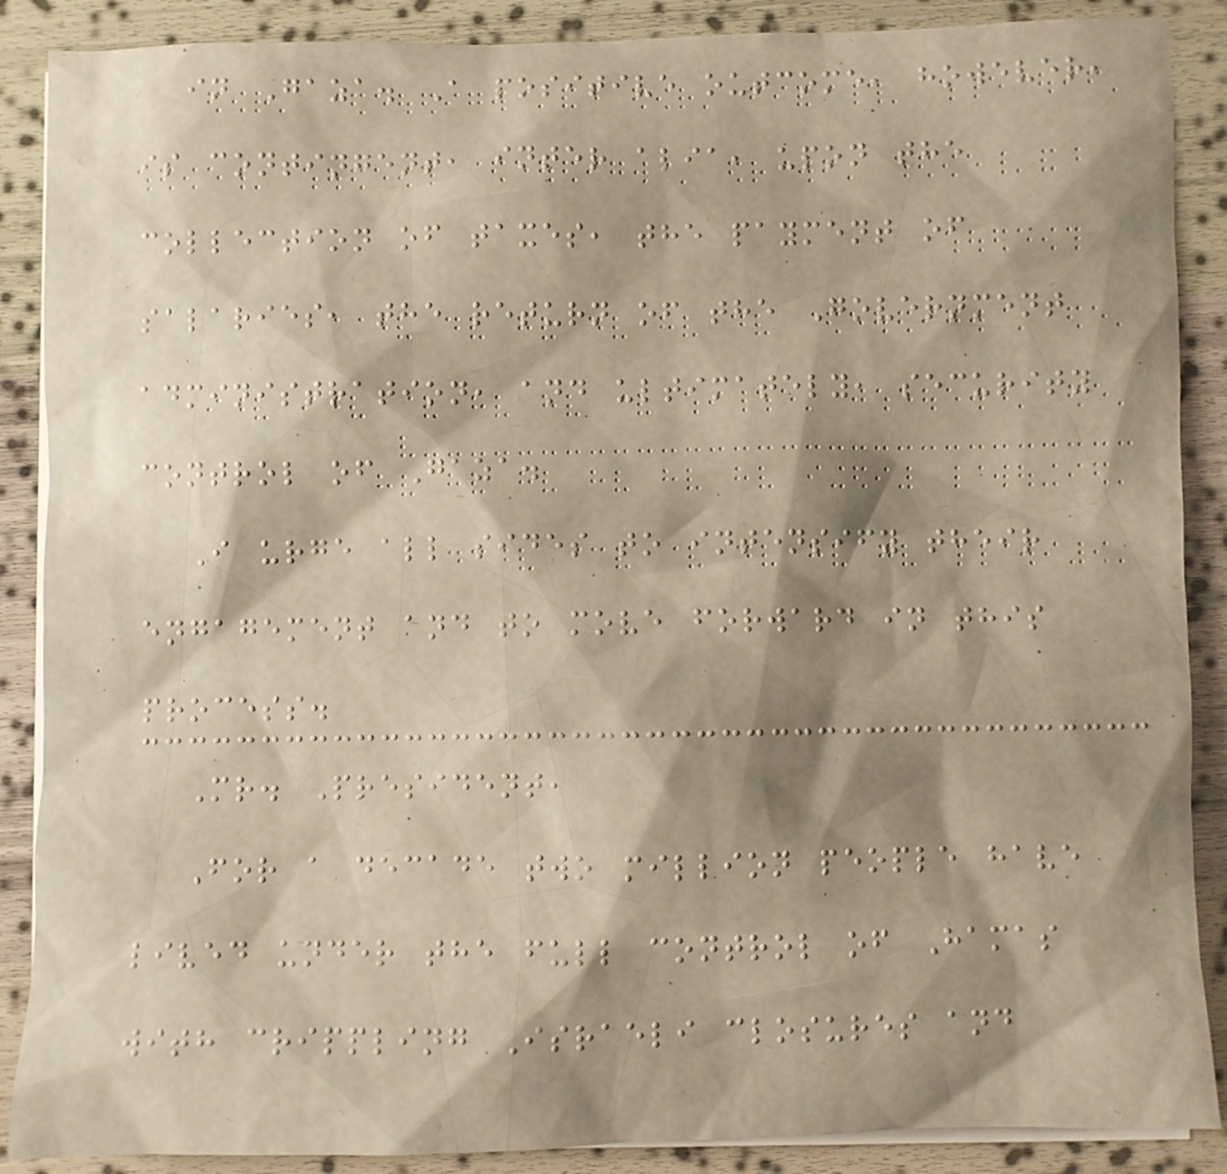in Gaza. A positive outcome, however,
is contingent, inter alia, upon the
collection of taxes, the payment of
salaries, the return of the Government
administration, and ultimately, security
control of Gaza.
I urge all sides to intensify their
engagement and to move forward in this
process.
Mr. President,
For a decade two million people have
lived under the full control of Hamas
with crippling Israeli closures and
